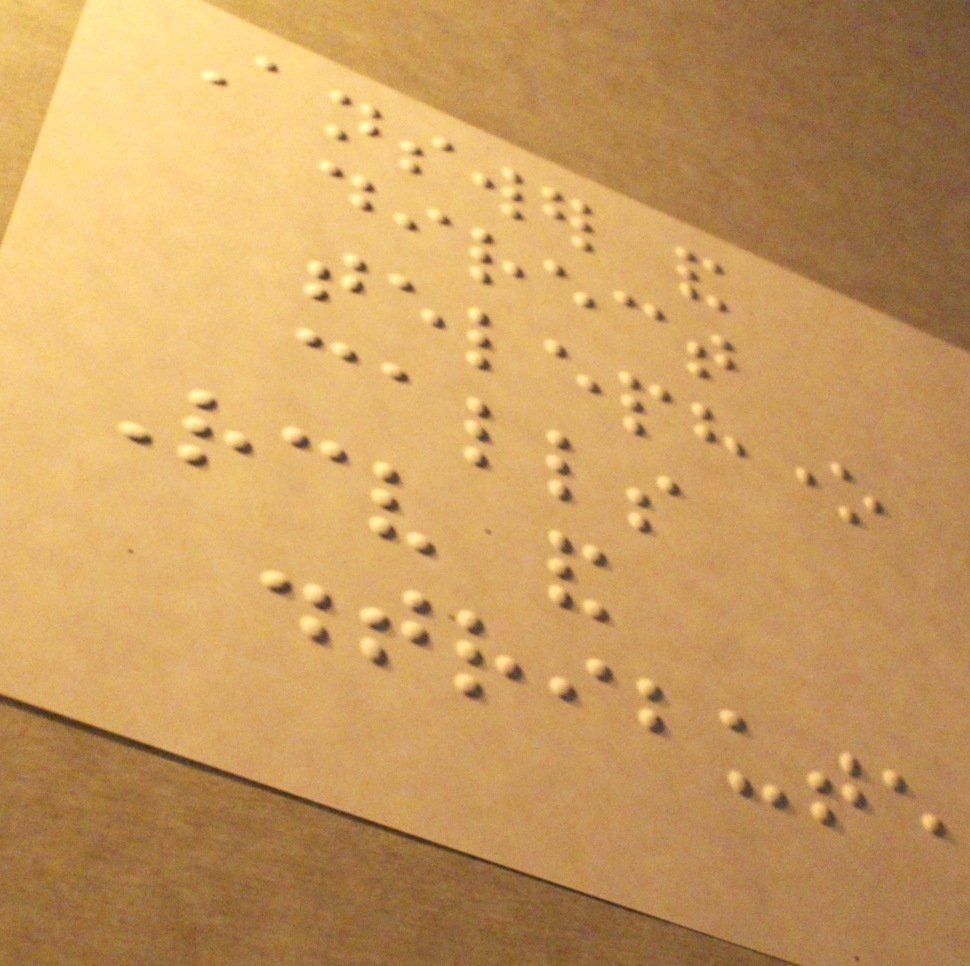Answer and
direct
telephone
calls
Receive and
distribute
